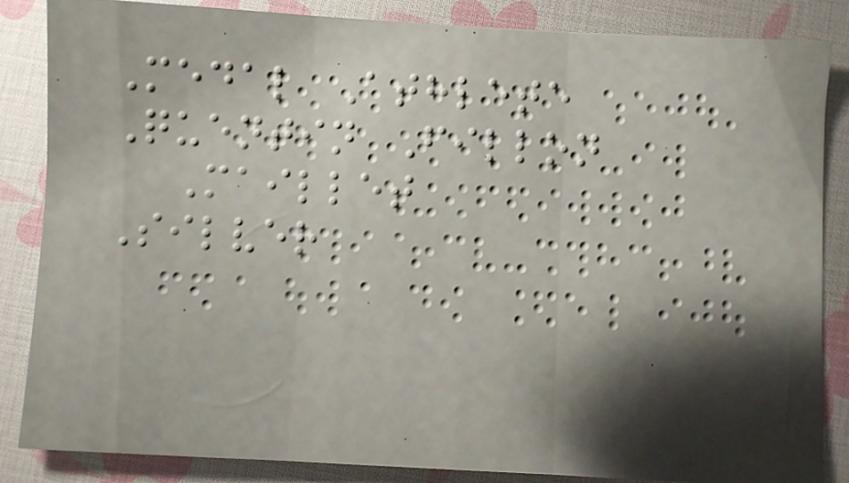Medal Athlete
Quentin Fillon
Maillet
Silver
